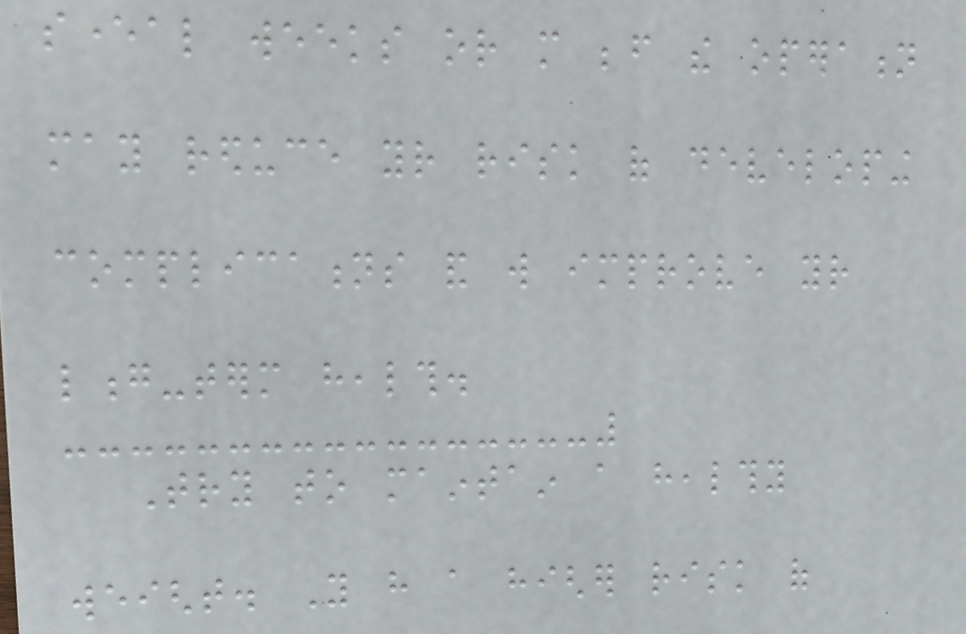several weeks or more before the operation
may reduce your risk of developing
complications and will improve your
long-term health.
Try to maintain a healthy
weight. You have a higher risk of
